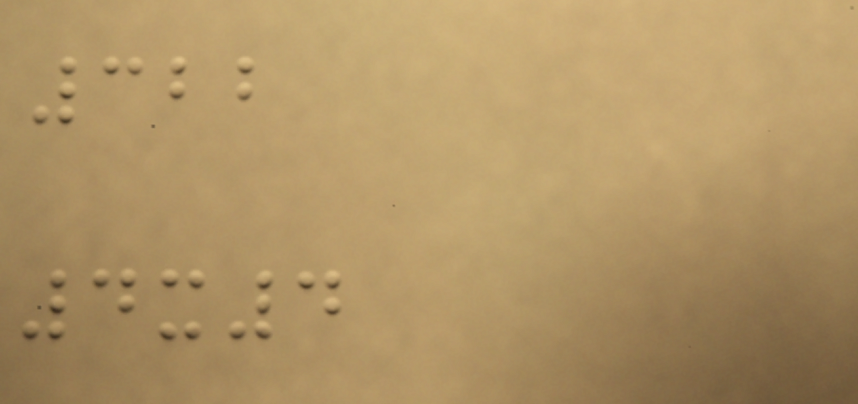322
4x4
